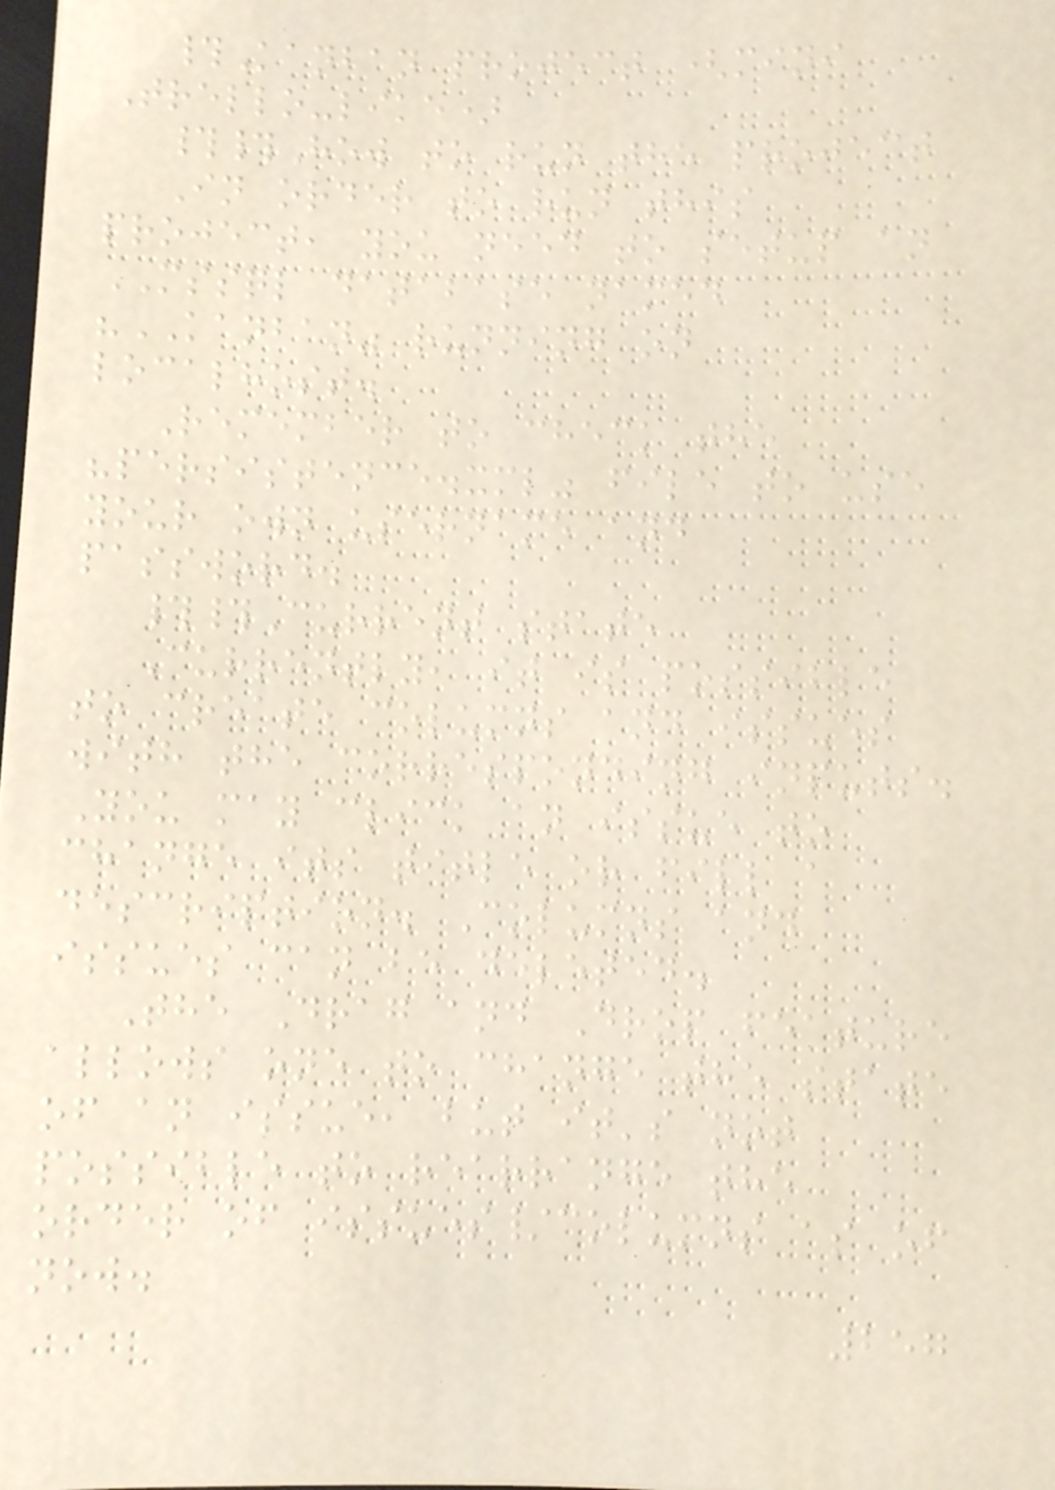#Kanban project (mini
Trello-like)
##How to run the project
In order to run this
project, you need to setup an
MSSQL database named
"KANBAN" running on
localhost.
Remember to check the
"persistence.xml" file to use
your own username and
password.
##Current state
Currently, it is possible
to create columns and issues
with the corresponding inputs.
You may click an issue to
change its title or fill a
description. Columns and
issues can be deleted.
The Drag and Drop feature
allows one to change the state
of an issue, but it's not
possible to rearrange the
order of issues/columns as of
now.
257
